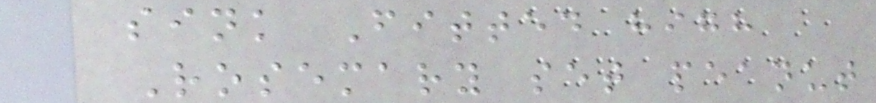sink Fitted high
Rosemary set peanut
